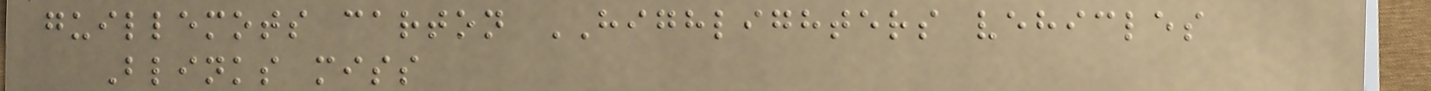guillemots carton HIGHLIGHTERS vehicles
Blinks miss
